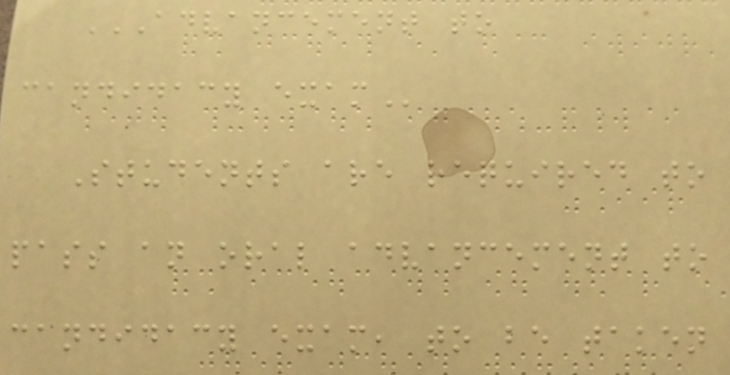ADVANCEMENT TO
CANDIDACY EXAM
Students are required to
pass an oral advancement to
candidacy exam, to be taken
